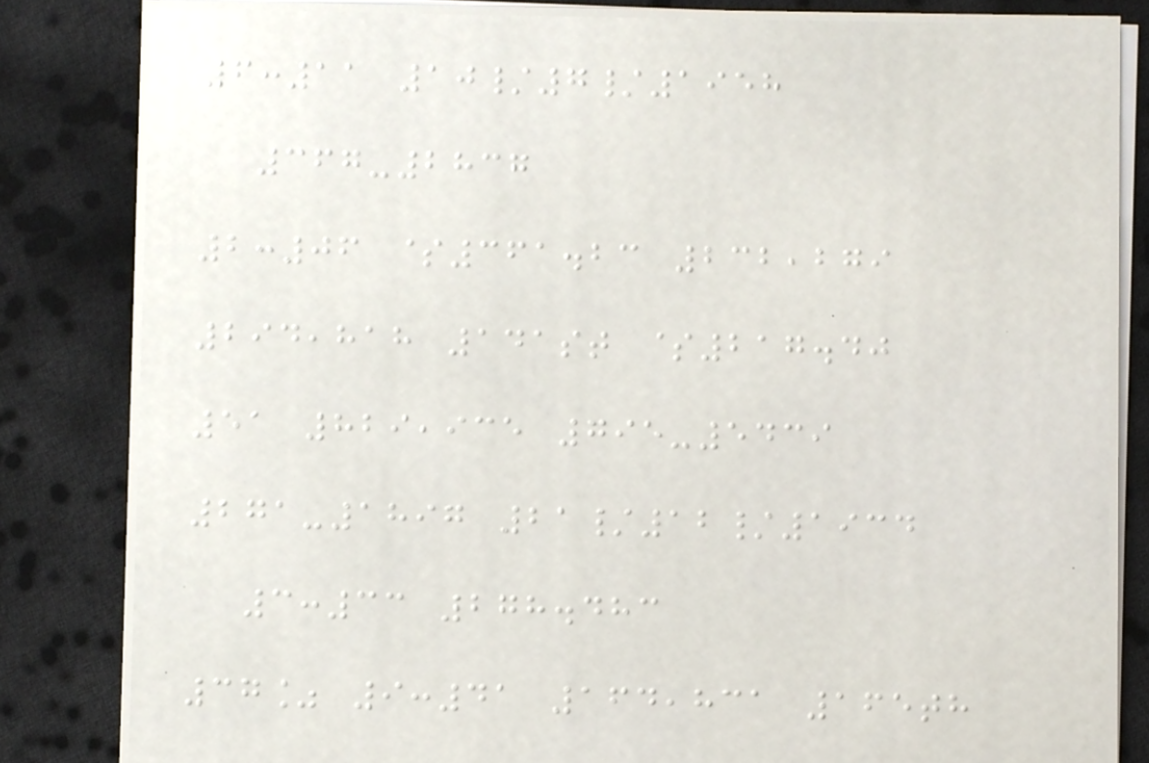6:11 10/7/1958
367-2837
2:06 $361.23 232,279
294,818 141st $217.40
51 829,935 795-5439
271-1897 21/12/1934
3:33 278.483
37% 9:41 164,831 165th
